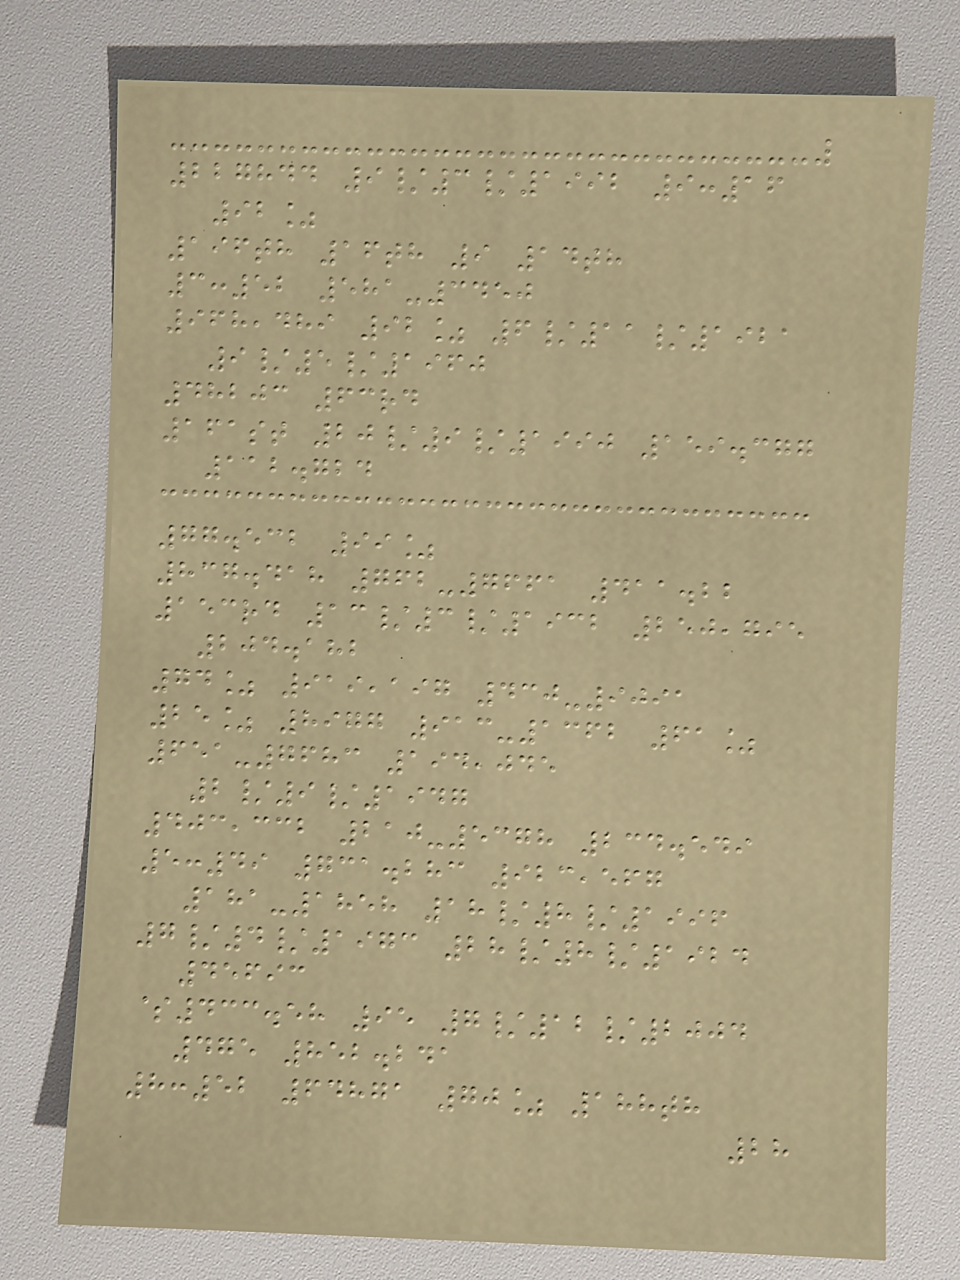227844 9/3/1992 9:16
92%
196th 16th 9 14th
3:52 581-3450
968,489 92% 6/11/1921
9/5/1960
48203 63rd
161st 20/9/1990 159.377
112.724
77.532 99%
837.418 762-7661 411.22
153rd 13/3/1932 250,795
204.182
74% 919,197 430-9091
25% 8977 913-1362 61%
651-7683 194,045
2/9/1947
403,332 210-5378 234.549
5:49 731.283 923,567
181-1858 18/8/1996
7/4/1973 28/8/1924
45693
$433.58 95 7/12/2004
475 852.241
8:52 64871 70% 188th
28
